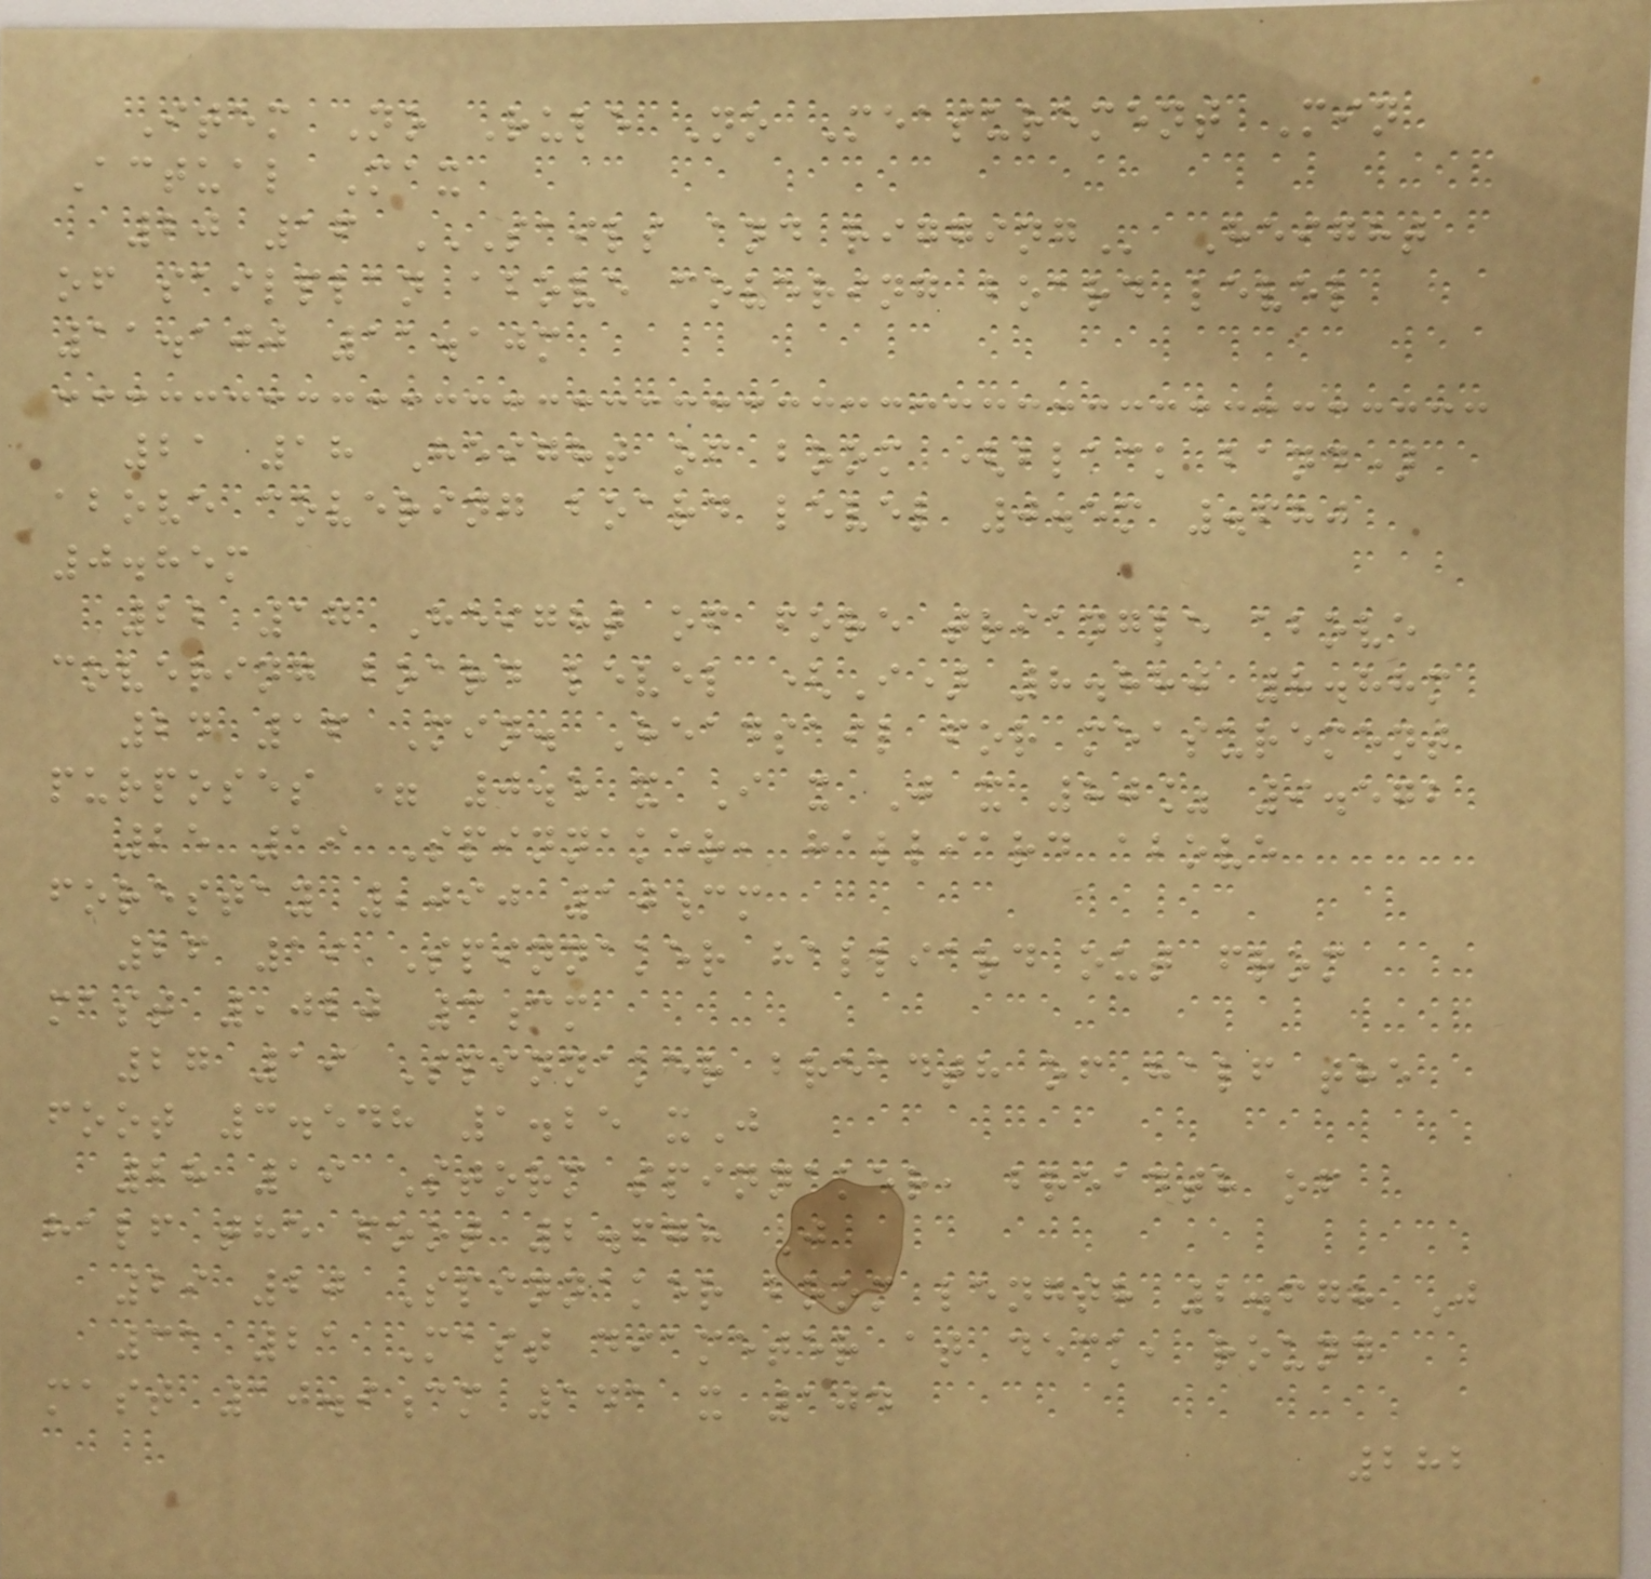Item No Rule No Measurement Min
Actual Max
20 16 SAILS AND RIGGING Height
of sailplan above covering board level
11.100 11.10m
21 18 Height of boom (black band)
above covering board level 0.5m .680
0.85m
22 17 Height of fore triangle above
covering board level (I) 8.880 8.88m
24 16 Min. Headsail for measurement
purposes = 0.5 x I x J x 80% 9.572
25 19 Spinnaker, halliard above
forestay ,090 10cm
26 19 Spinnaker halliard out from
mast ,020 3cm
27 19 Spinnaker breadth of half the
foot 3.548 1.25 xJ
28 19 Storm spinnaker, breadth of
half the foot 2.678 J
29 20 Spinnaker boom length 2.678 J
31 21 Mast diameter at deck, round
mast 10.9cm 141 x 104
282
